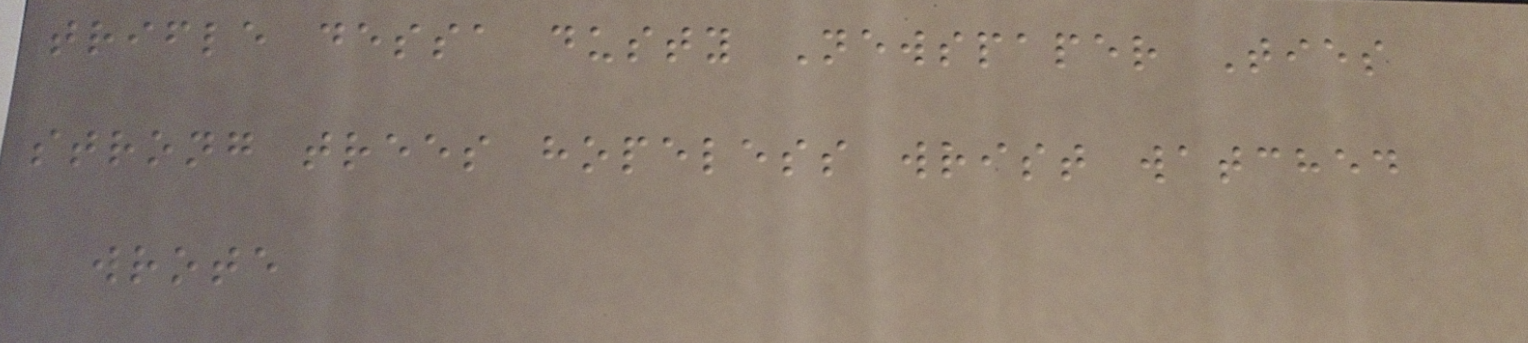trifle dessa dusty Newspaper Ties
strong trees hopeless wrist watched
wrote
